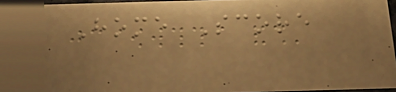Home Score
